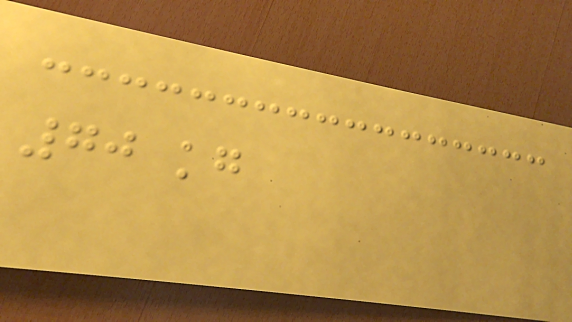70 kg
